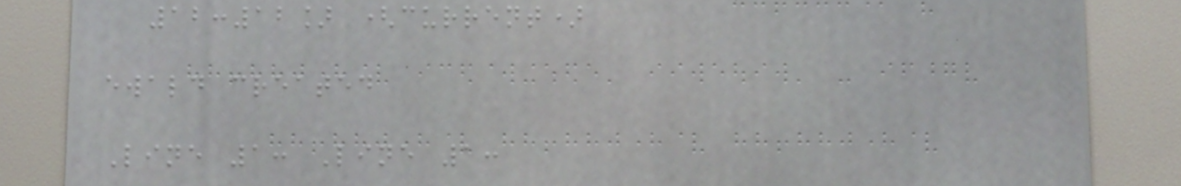12:12] (current)
ewald created
Line 1: Line 1:
